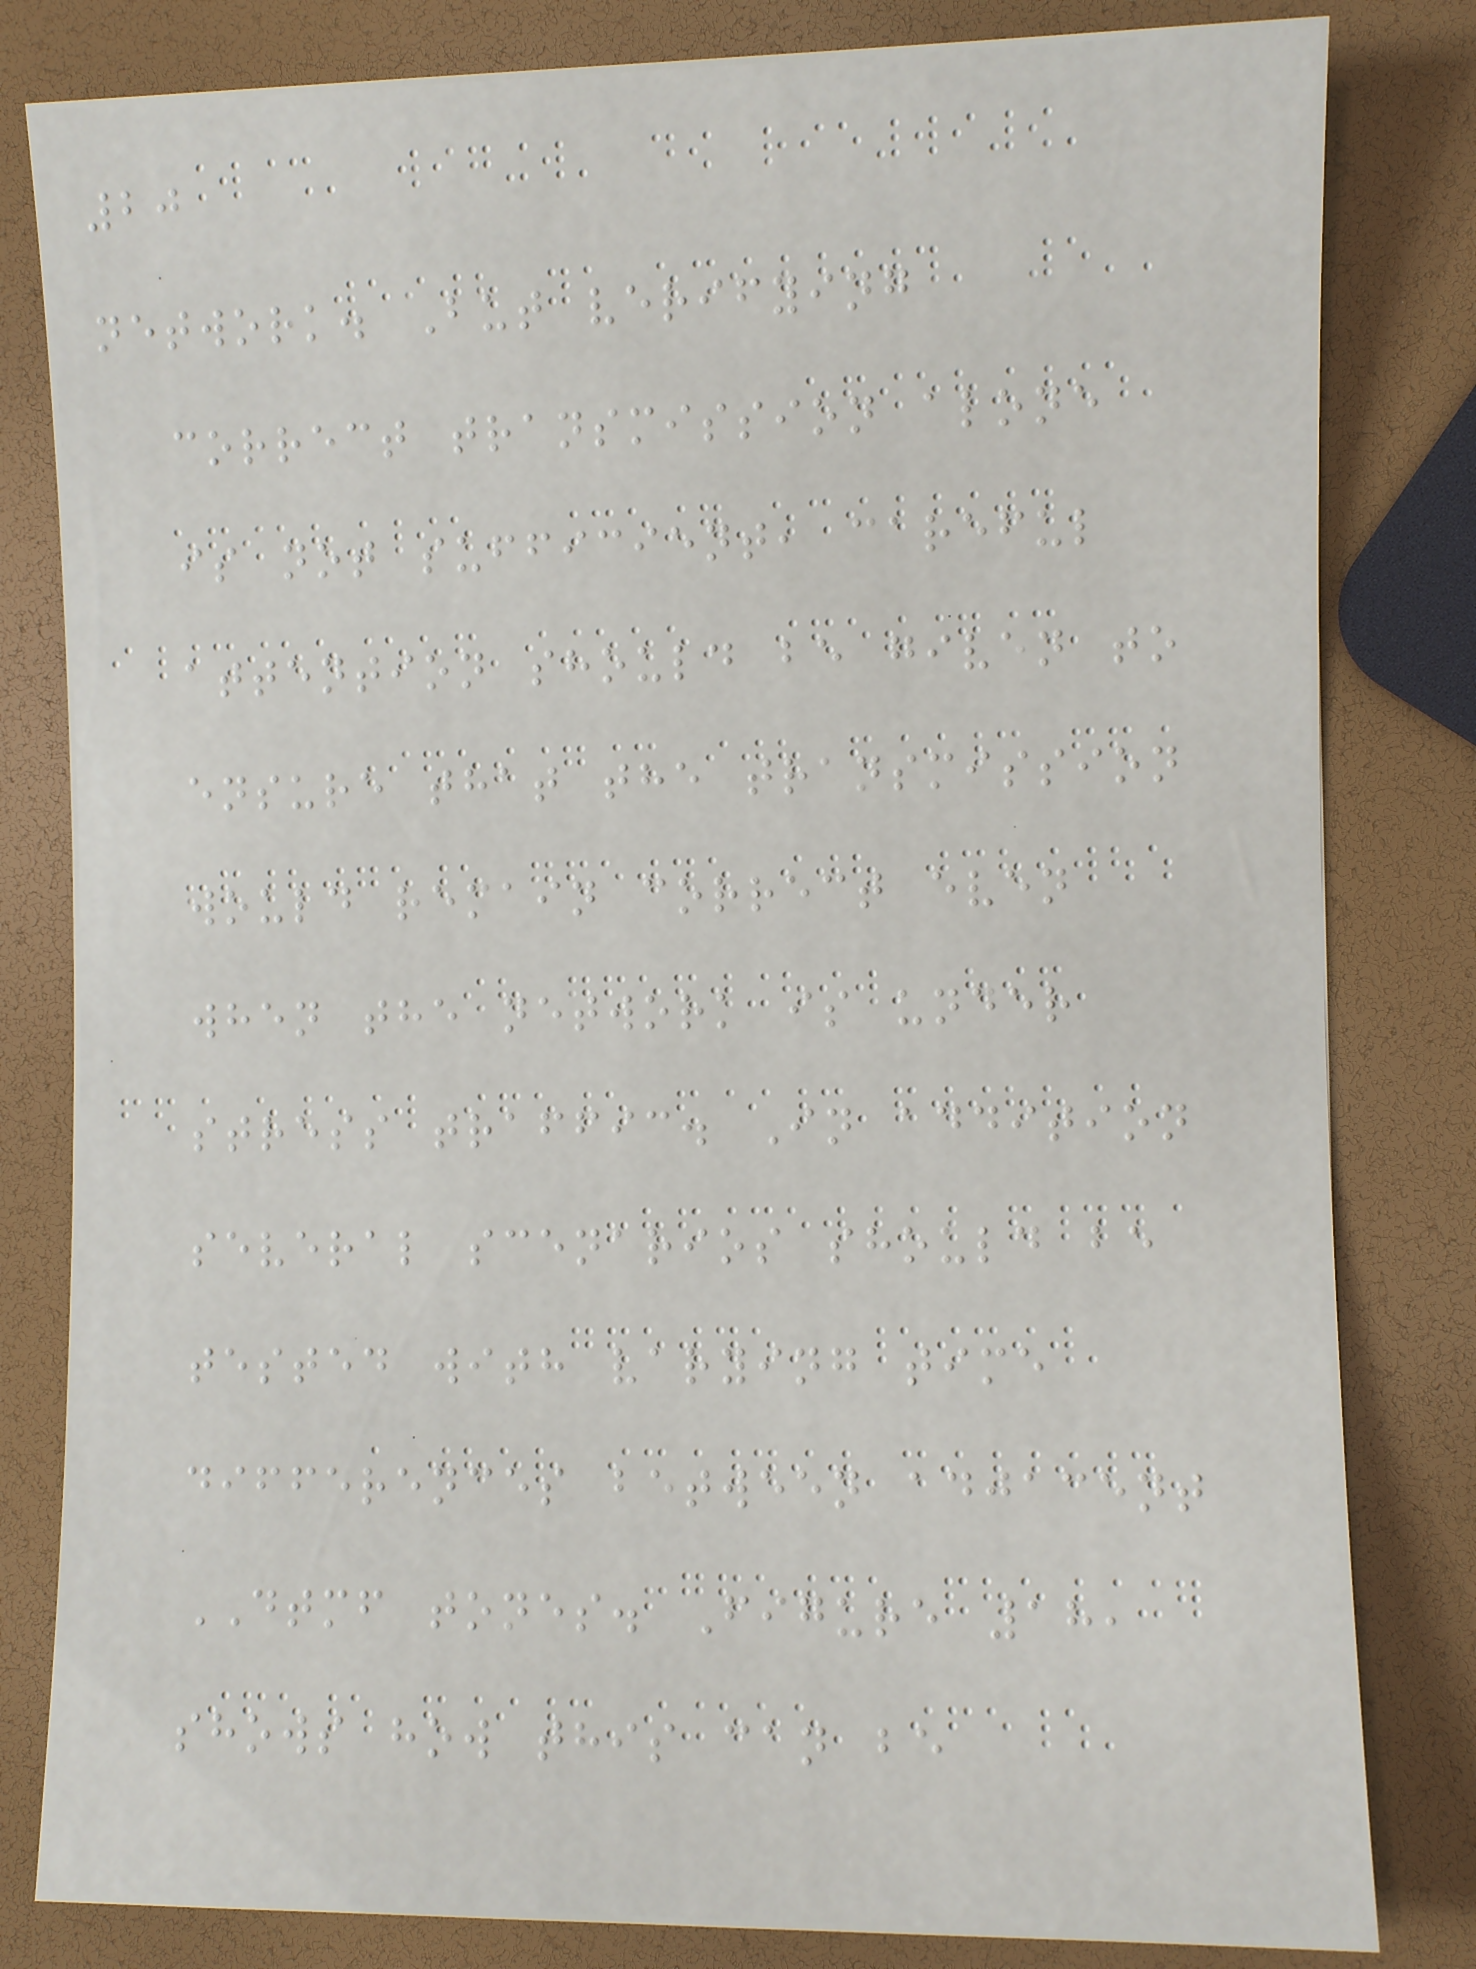20
network. But verifying
correct transmission alone
is not sufficient, careful
attention should be given to
ensure that the transmission
would remain correct even
when the network is under
stress traffic. In addition
several scenarios should be
tested with varying time
differences between adjacent
DTMF tones. Figure 18,
shows how this can be
